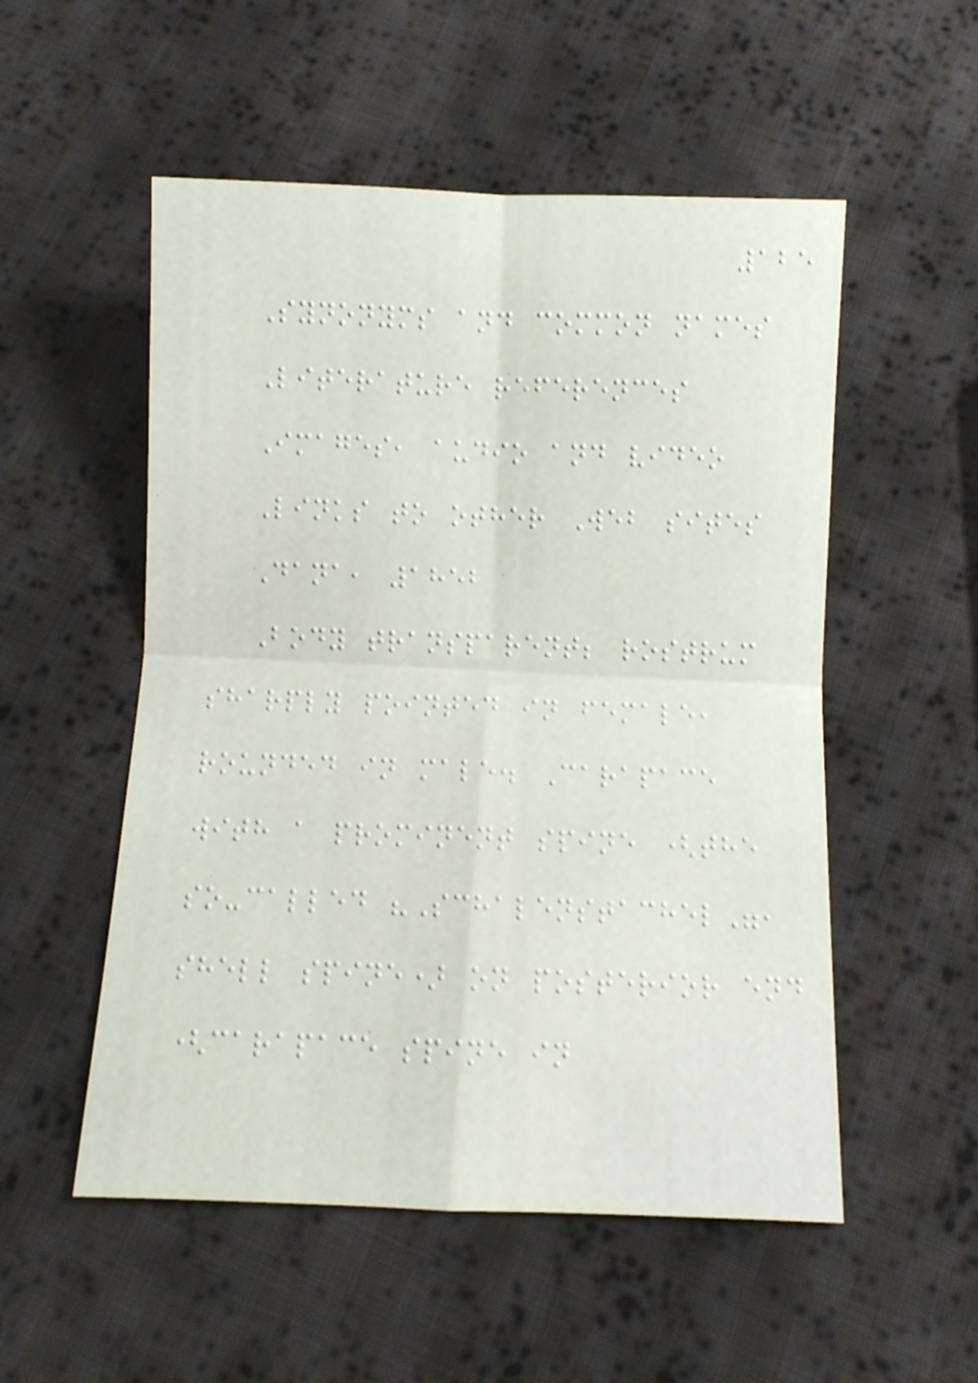125
Synonyms and common names
Literature references
Images, audio and video
Links to other Web sites
Dana, 1852
Body transparent; rostrum
sharply pointed in female,
rounded in male. Carapace
with a prominent spine (the
so-called "Schalenstachel",
shell spine) on posterior end
(carapace spine in
